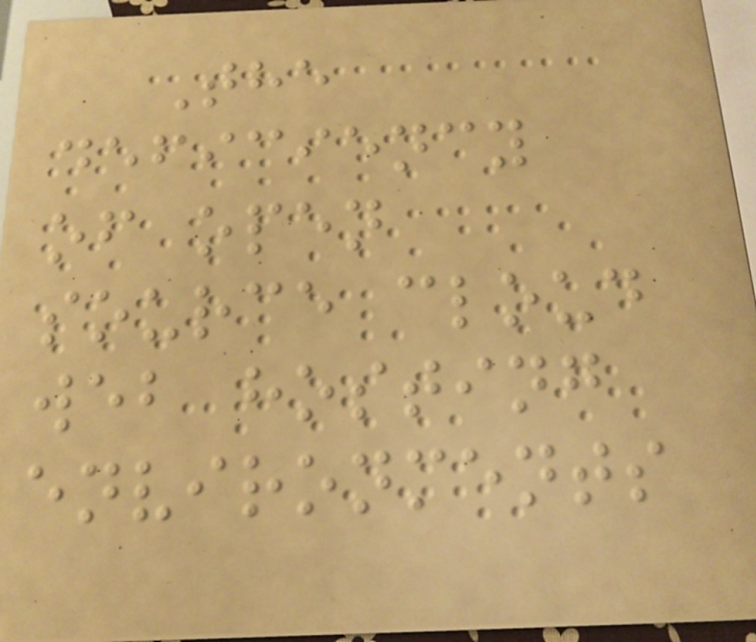The
deficiency
of open
source cloud
web hosting
environments
